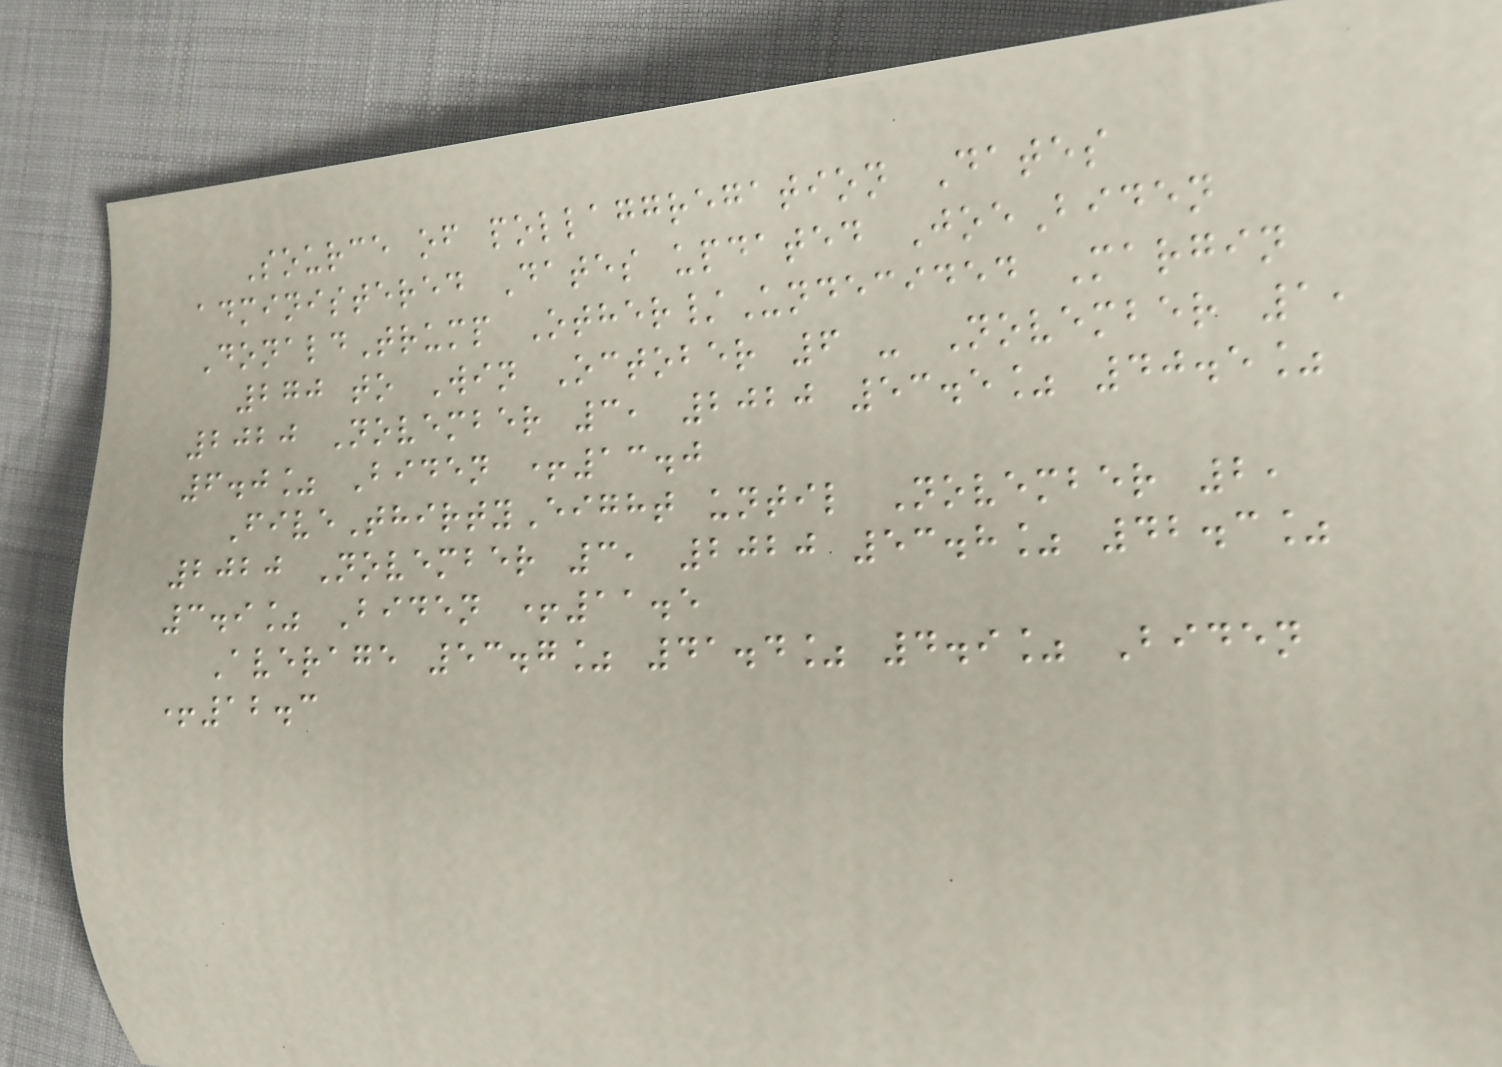Source of pollaggregation Dates
administered Dates updated JoeBiden
DonaldTrump Other/Undecided Margin
270 to Win October 6 - November 1,
2020 November 3, 2020 53.5% 40.5%
6.0% Biden +13.0
FiveThirtyEight until November 2,
2020 November 3, 2020 53.8% 42.3%
3.9% Biden +11.5
Average 53.7% 41.4% 4.9% Biden
+12.3
